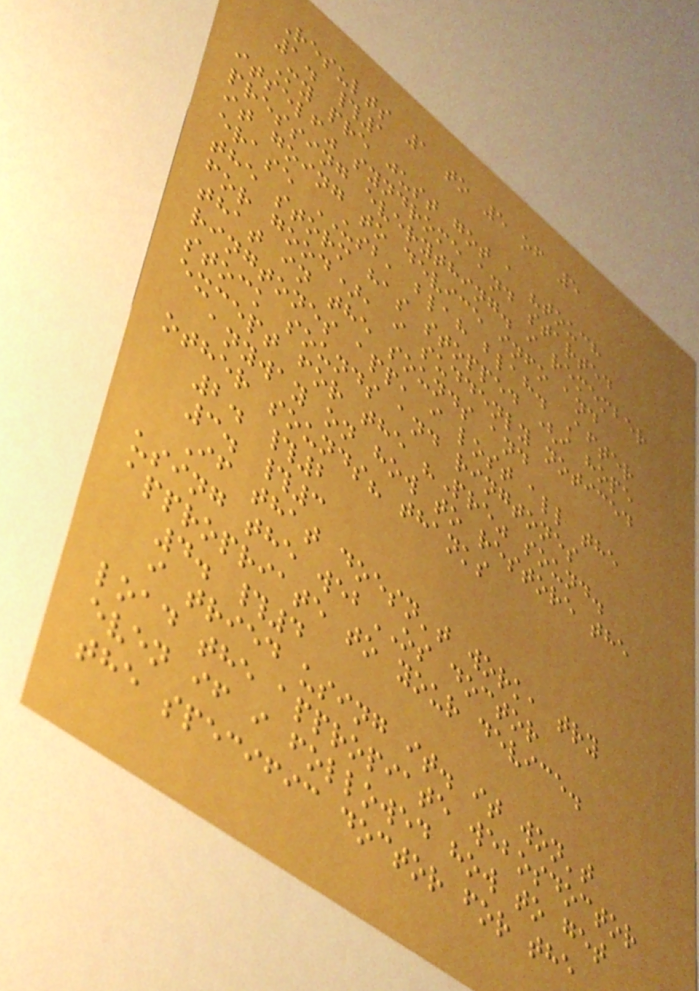Results 1 to 5 of 5
1. #1
My pre just got a "touch
itself" syndrome and started
pressing everything. i remember
it going to device info and
erase USB, blah blah. After
the storm has stopped (i hope
for good), i suddenly noticed
that in the sounds and
ringtones app, i lost all the
stock sounds and ringtones
except for the "Pre" sound.
anyway on how to restore the
other sounds? thanks
2. #2
3. #3
If that doesn't work, try
using the webOS doctor
appropriate to your device.
4. #4
i tried using it. it won't
load the appropiate webosdoctor
even if i followed how to get
the specific doctor for the
